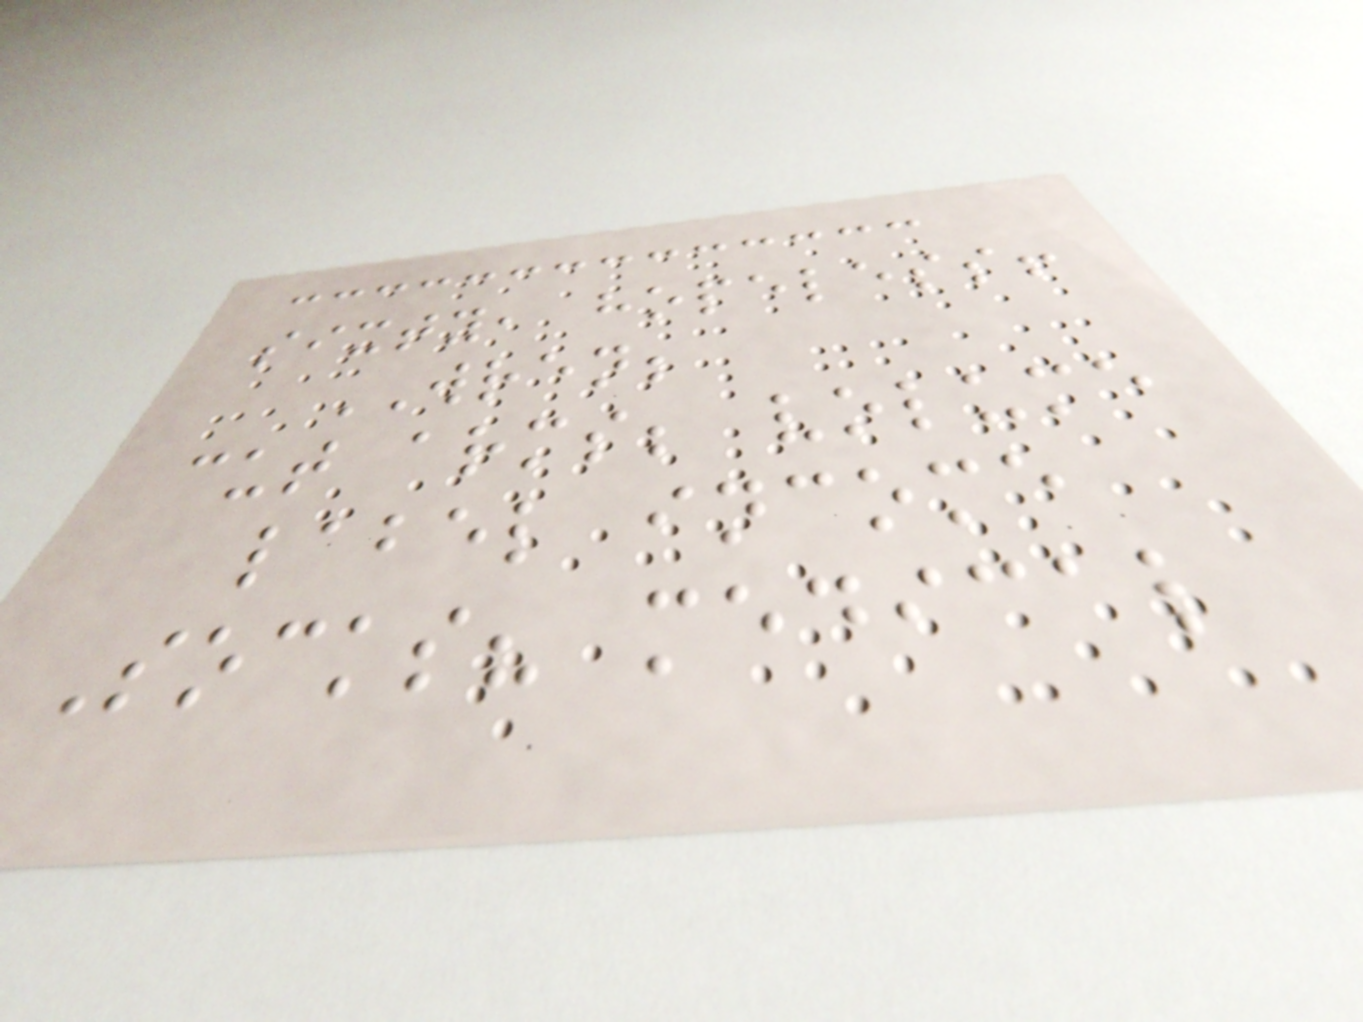sixty, hopeless!
WREN;
cut arms; volume
label income
Socks? medical
